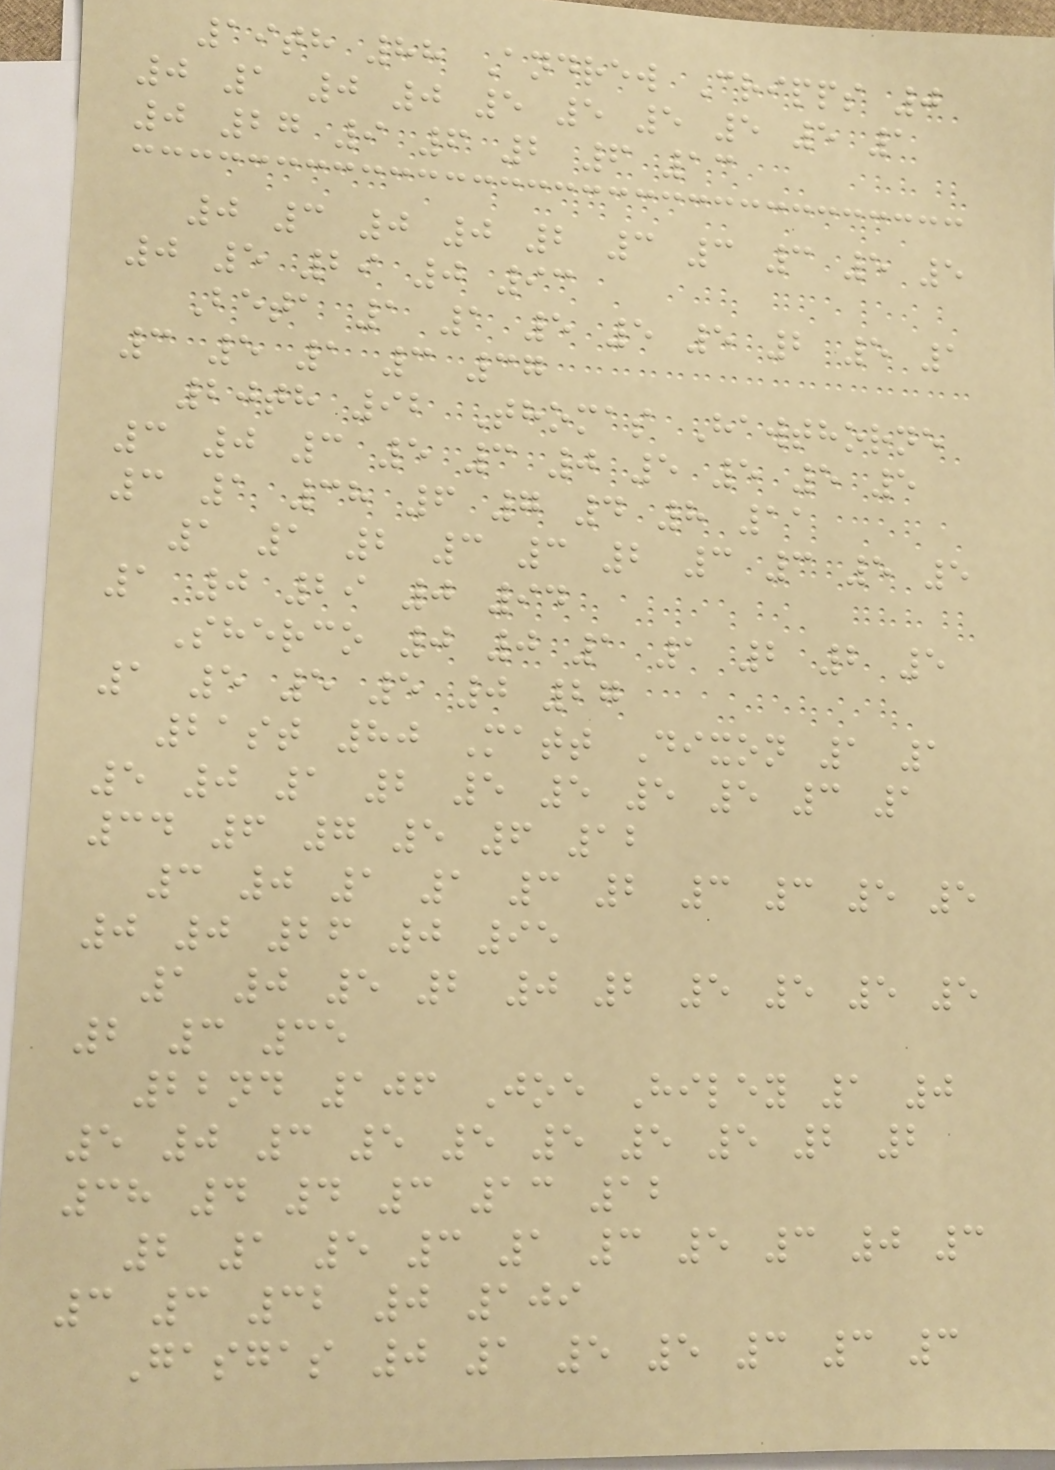19th 88 Andrew Cripps 0
0 1 0 0 5 5 5 5 5 1
0 27 9 6 2 6 13
0 3 0 0 2 3 3 3 5 5
0 5 29 0 93
Beta 1 1 5 5 5 2 5 1
3 5 1 3 37
20th 92 Thomas Hawthorne
3 0 3 5 3 0 5 5 5 5
3 1 38 6 7 4 8 11
1 1 2 3 3 2 3 3 5 5
1 0 29 0 94
Sherco 0 0 1 1 2 2 5
1 5 5 5 0 27
21st 80 Matt Dixon 1 1
5 0 1 2 5 5 5 5 3 1
34 6 7 5 6 12
3 0 1 1 3 2 3 3 5 5
0 0 26 0 95
1 0 5 2 0 2 5 5 5 5
2 3 35
22nd 106 Joe Hiley 1 0
5 0 3 5 5 5 5 5 2 2
38 4 4 3 13 12
2 1 5 3 1 3 5 3 0 3
3 3 32 0 109
Gasgas 0 1 5 5 3 3 3
